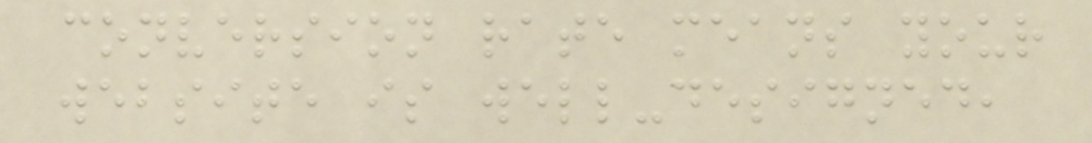conversion rate means your
website is well-designed,
